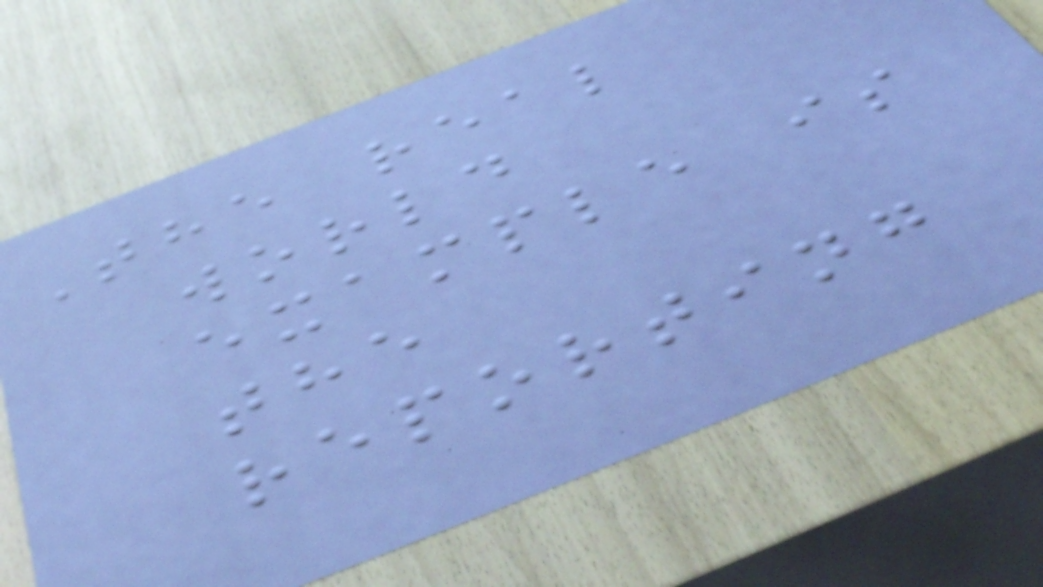The real
world
example is
the
reporting
